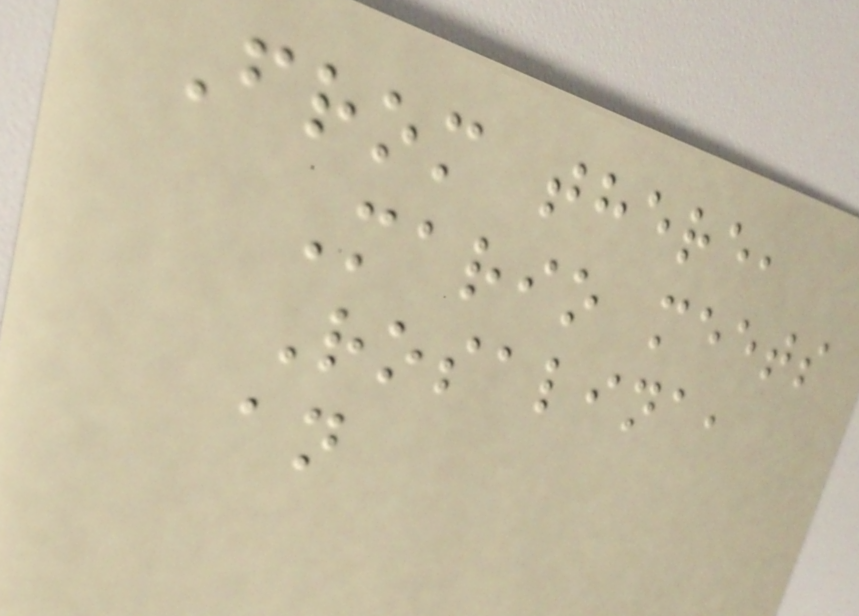From there,
Mario meets
Rosalina,
an
